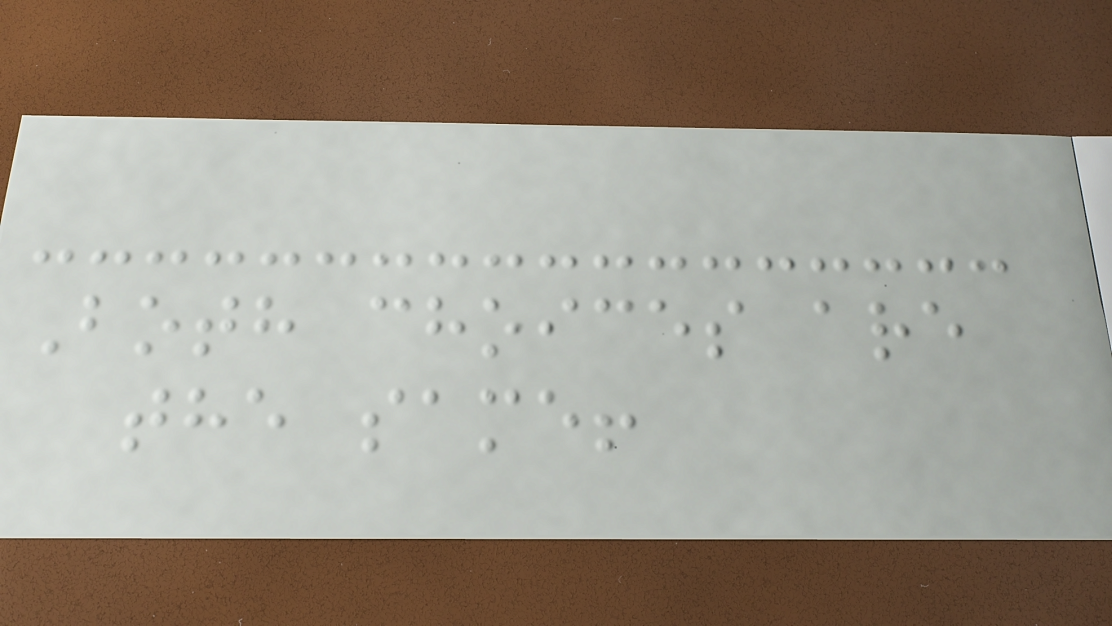Both choices are
the same!
